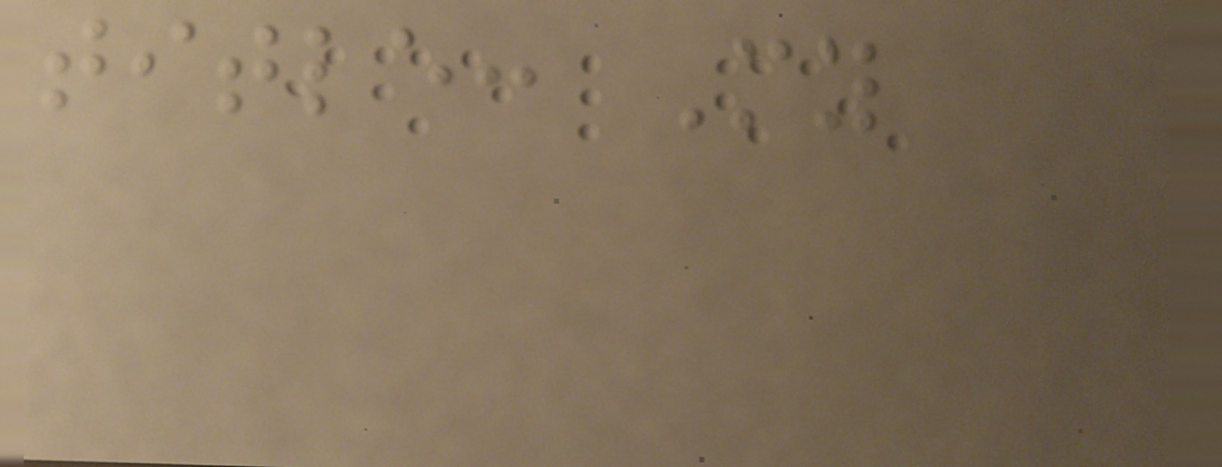title: My
